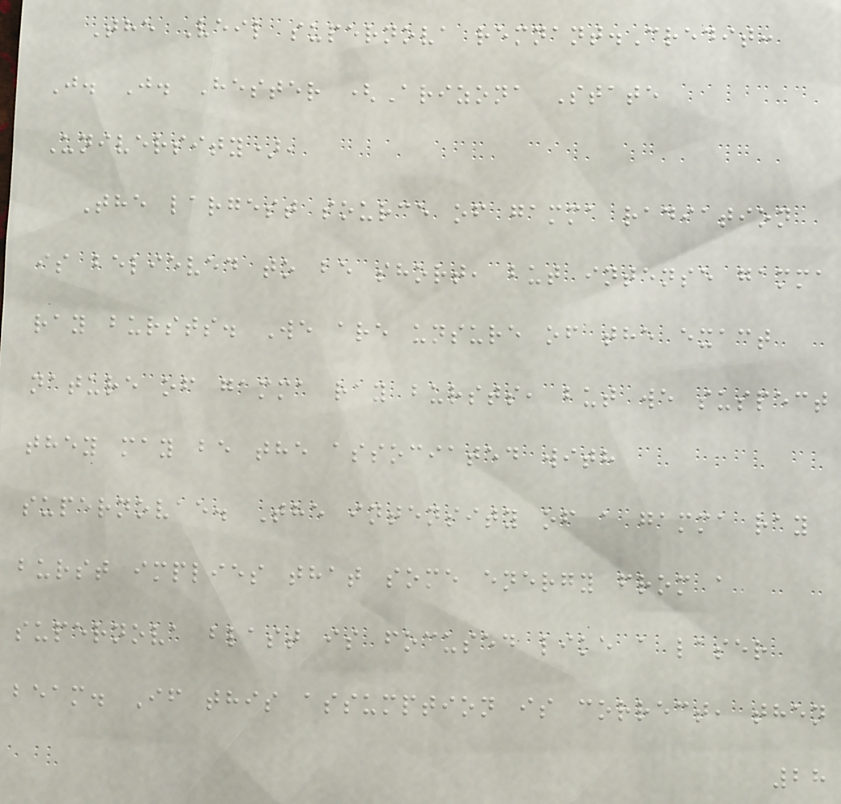The Veil supernova remnant.Credit:
J. J. Hester (Arizona State
University),
The largest source of gamma radiation
is believed to be short, but intense gamma
ray bursts. We are unsure of the exact
nature of gamma ray bursts, but we suspect
they may be the associated with
supernovae. The intensity of a gamma ray
burst implies that some energy from a
supernova blast is focused like a laser
beam. If this assumption is correct, then
28
